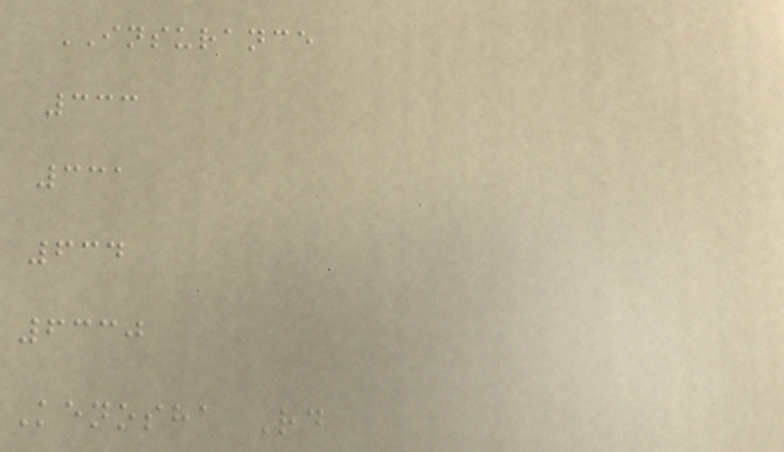INSURANCE
333
331
634
6330
Kenosha Rd
